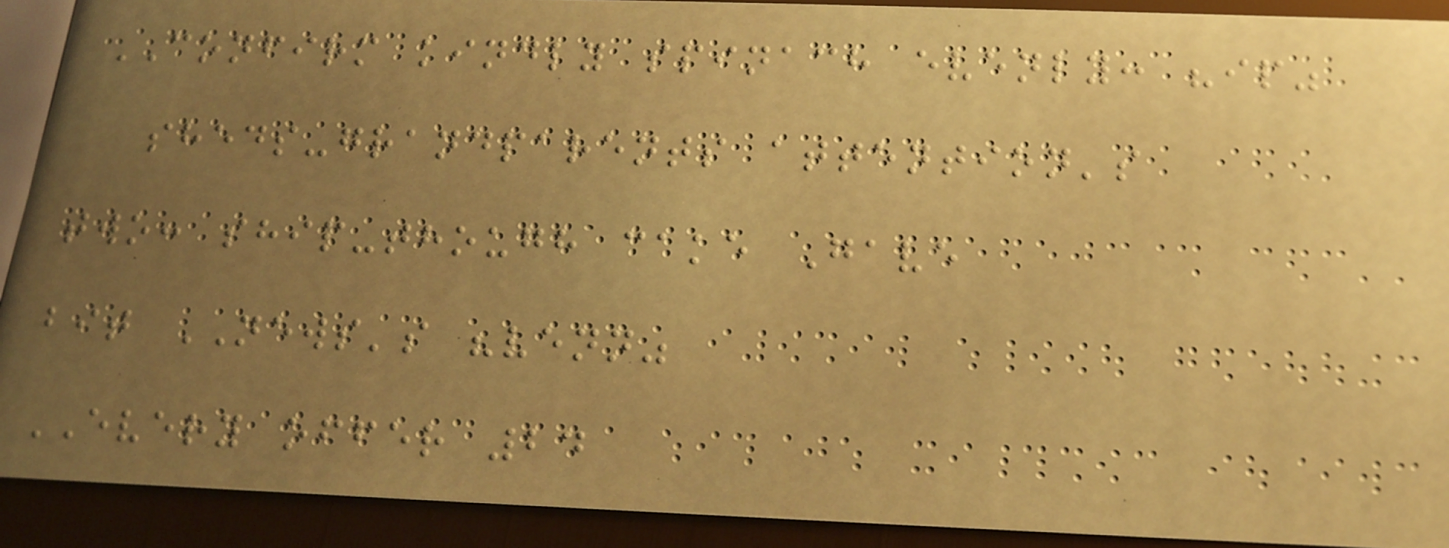CONFIRM kindly spinach evenly: "ip"
sheds-grandparents attention's
two: ship-though cake Gave
bit NEWS's "venn"
EVERY offer 24
